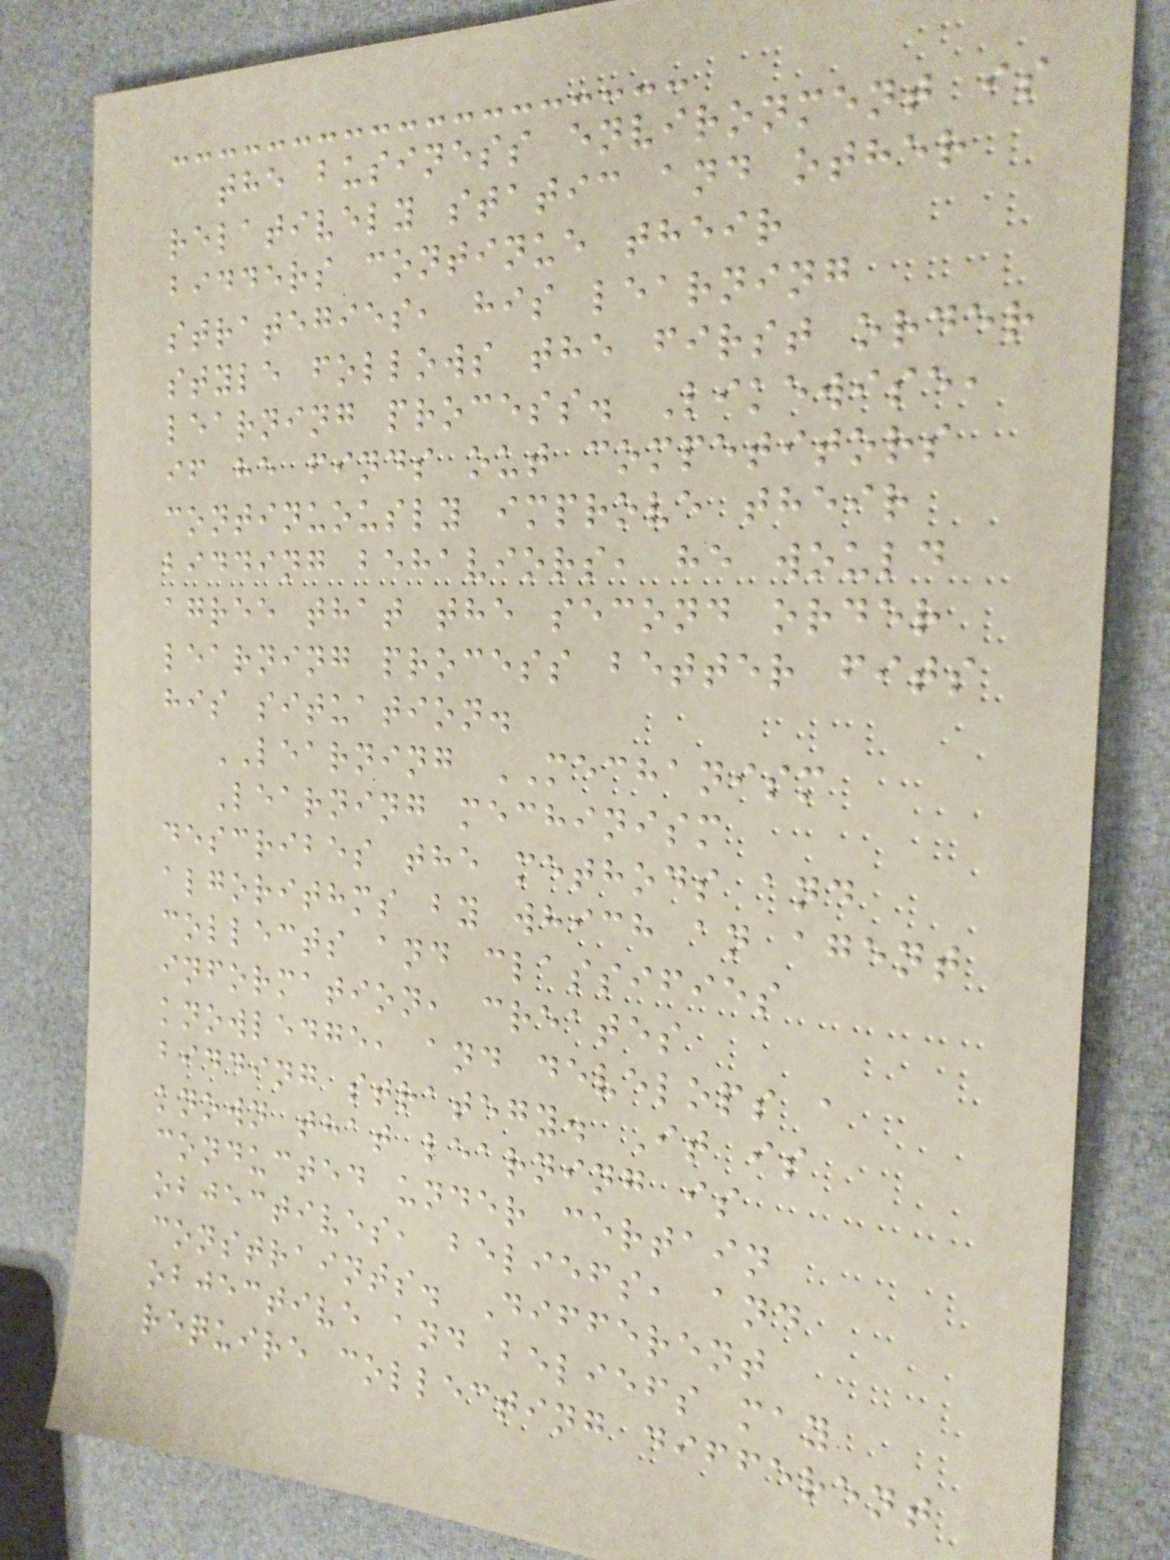the business environment is
relatively static and other
bidders continue their
strategies, his learning
style follows the first order
learning process. Likewise,
if he finds out competitors
continuously improve their
bidding behaviors, he would
agree that the second order
learning process better fits
his situation.
LEARNING MECHANISM
Learning mechinism
describes the methods and
algorithms by which an agent
collects and classifies
information, creates
knowledge, and develops a
bidding strategy. It is
known that learning is
conducted under certain
objectives, beliefs, and
constraints. Different
objective and beliefs may
require collecting different
